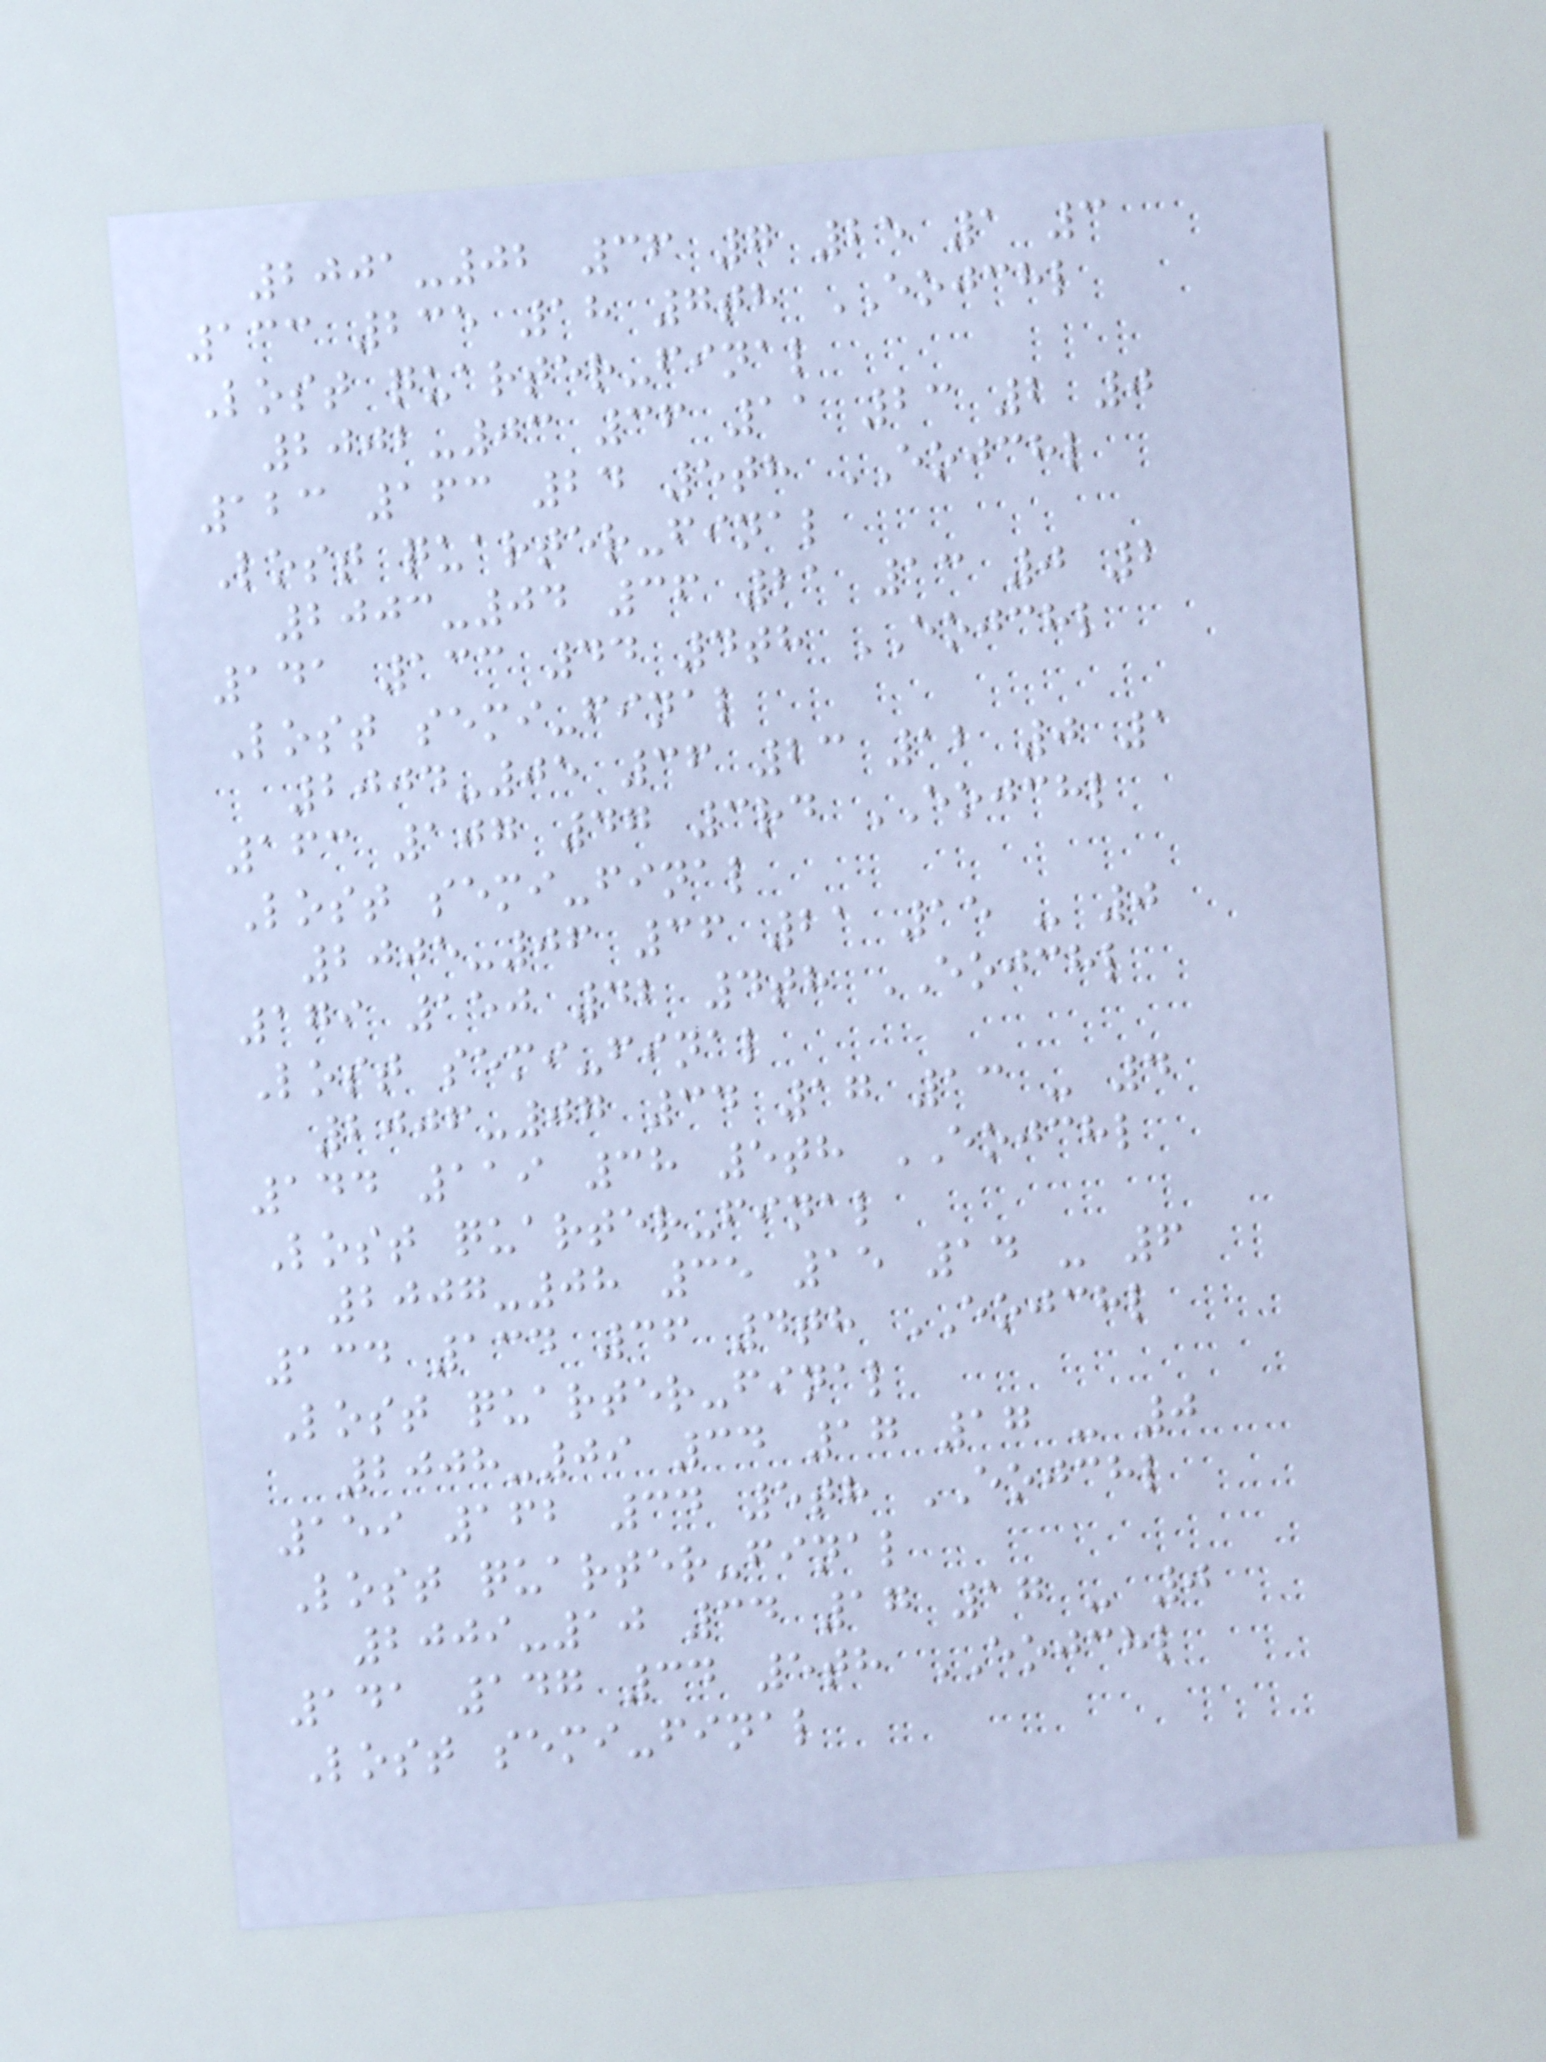2001-02 36 7 25 1 3
133 235 18 7th EOJCHL
Lost quarter-final
2002-03 36 11 23 2 0
123 163 24 5th EOJCHL
Lost quarter-final
2003-04 36 21 13 0 2
141 133 44 4th EOJCHL
Lost semi-final
2004-05 36 23 12 0 1
163 107 47 3rd EOJCHL
Lost semi-final
2005-06 36 21 15 - 0
179 150 42 4th EOJCHL
Lost semi-final
2006-07 34 17 13 - 4
144 119 38 5th EOJCHL
Lost quarter-final
2007-08 35 15 14 - 6
134 134 36 4th EOJCHL
Lost quarter-final
2008-09 34 17 17 - 0
159 162 34 5th EOJCHL
Lost quarter-final
2009-10 34 17 17 - 0
141 147 34 5th EOJCHL
Lost semi-final
